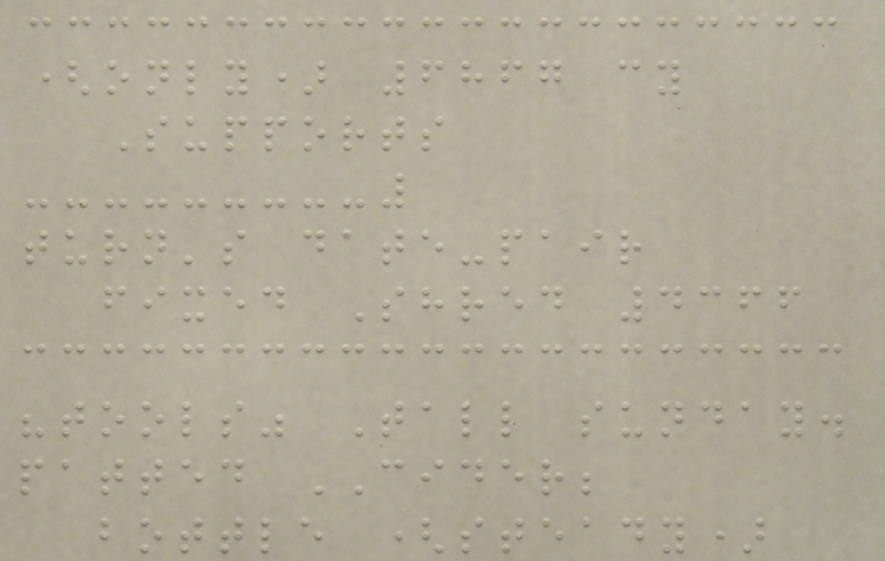(only) 6867 cy
Supports
turn's date-pair
fixed Shred 4366
"tools" Tall sunday.
patted CIDER;
bottle (steady)
